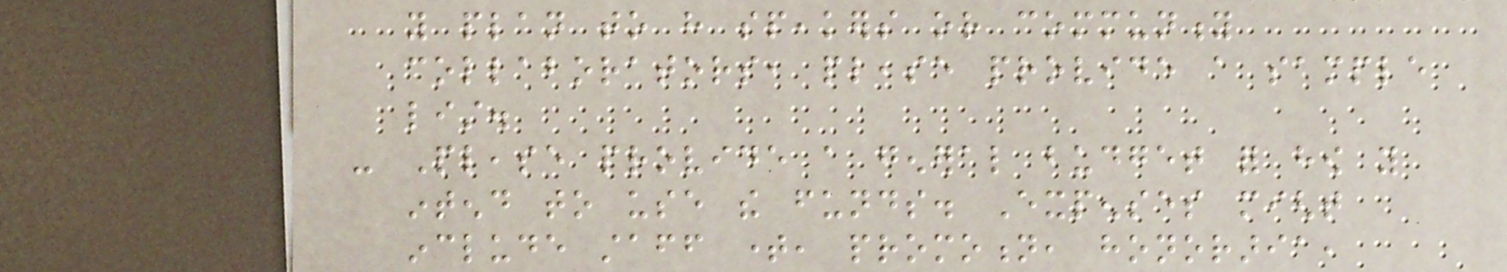you plan to have speakers or community
collaborators, please provide a sample
list.
- Please provide a general budget for how you
intend to use the funds. Expenses might
include staff time, promotion, honoraria,
